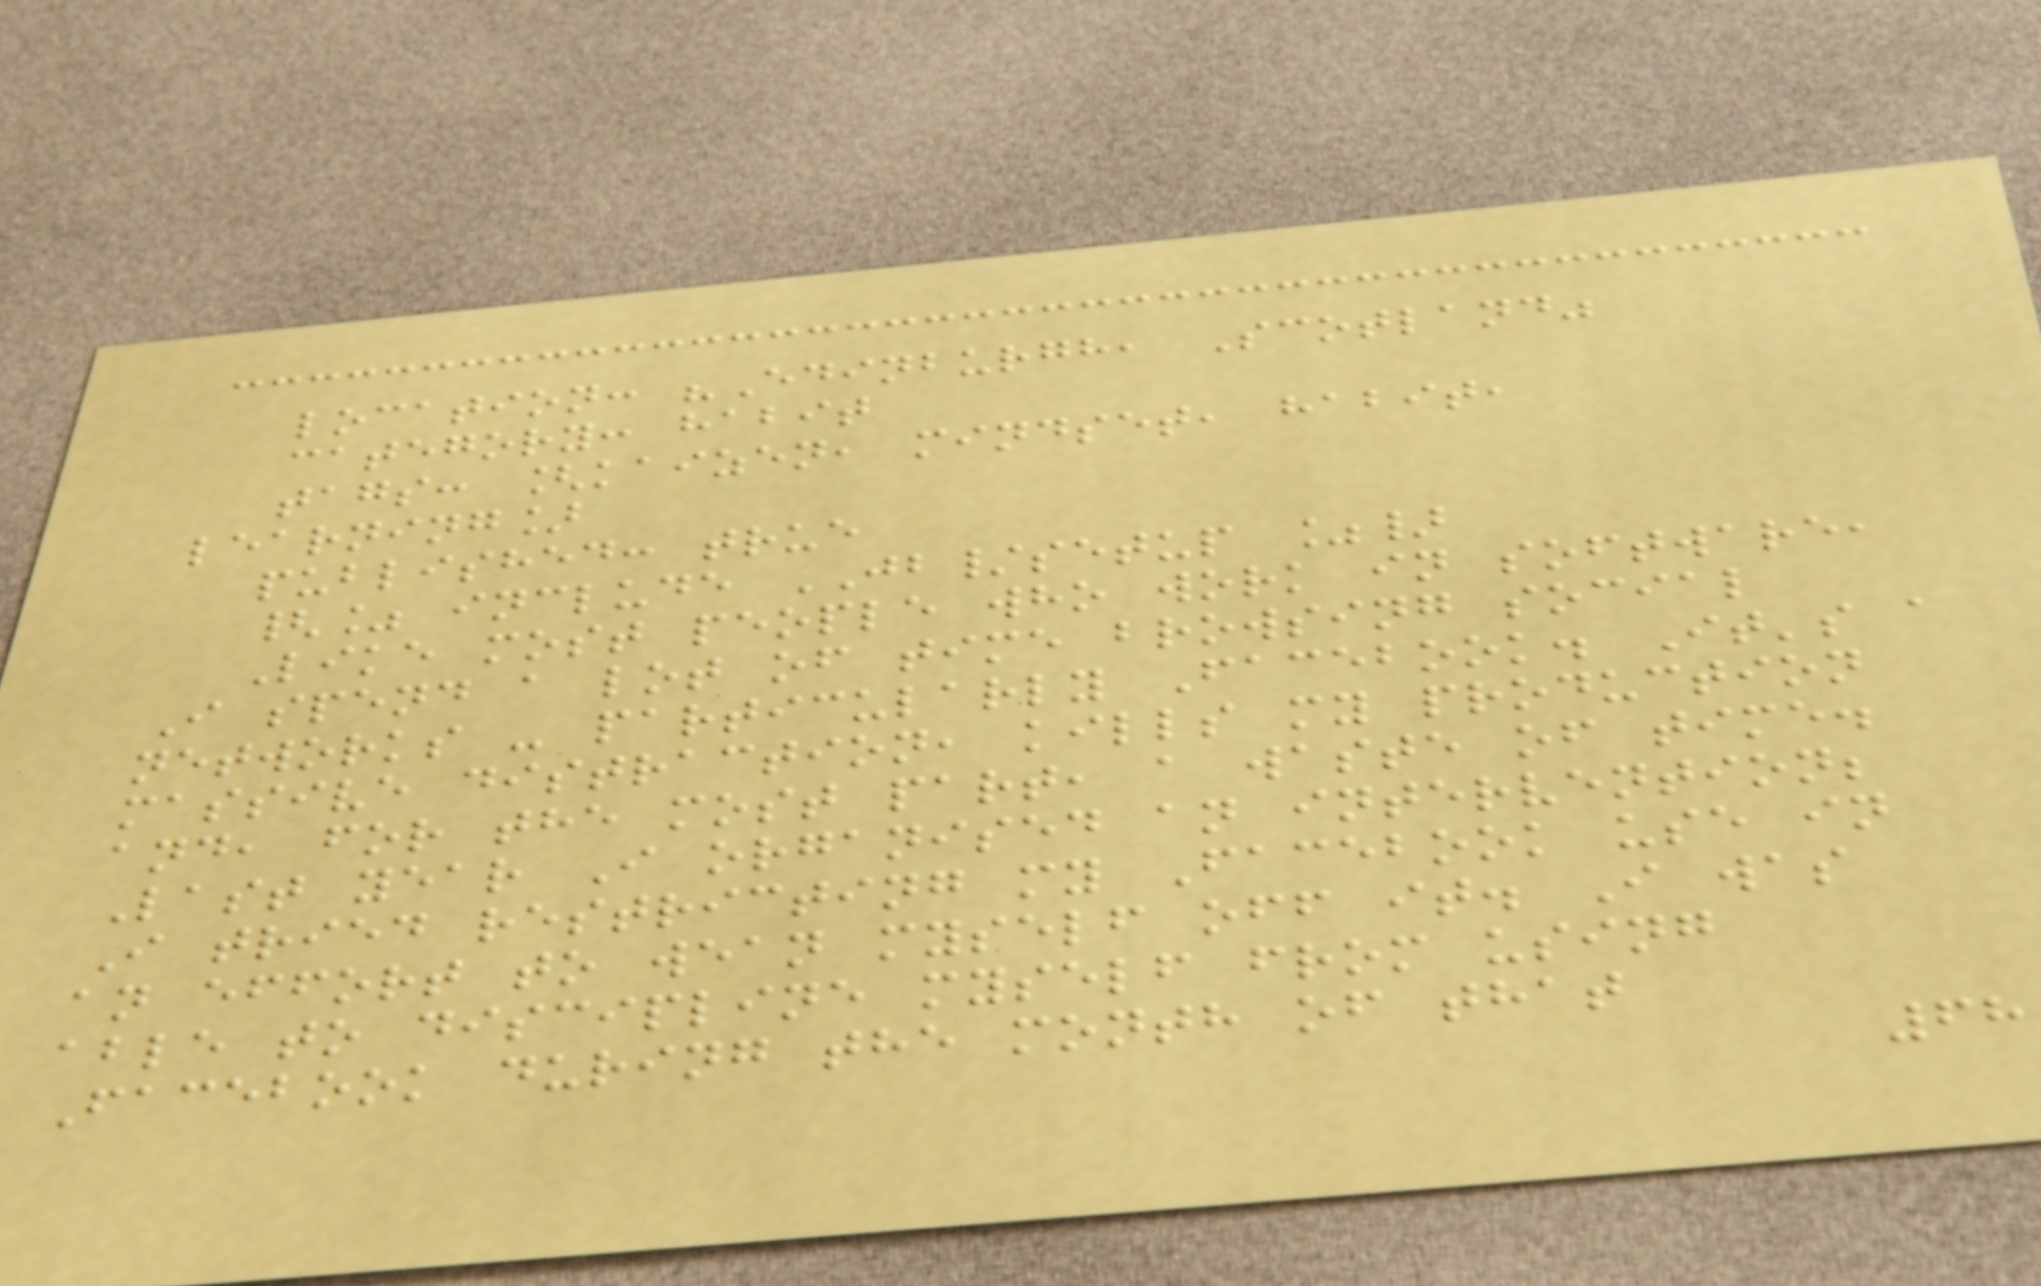location: "Edinburgh, Scotland"
category: habit
tags: [kaizen, mindset, habit,
learning]
published: true
{% include JB/setup %}
Like most people who work in software,
I spend a lot of time browsing social
networks - particularly Facebook. It's a
massive distraction, kills my production
and, for the most part, a waste of time.
Last year I organised an intervention;
I tried restricting my Facebook use in
an effort to wean myself off it. I was
able to discipline myself from using
Facebook during the month of that
68
